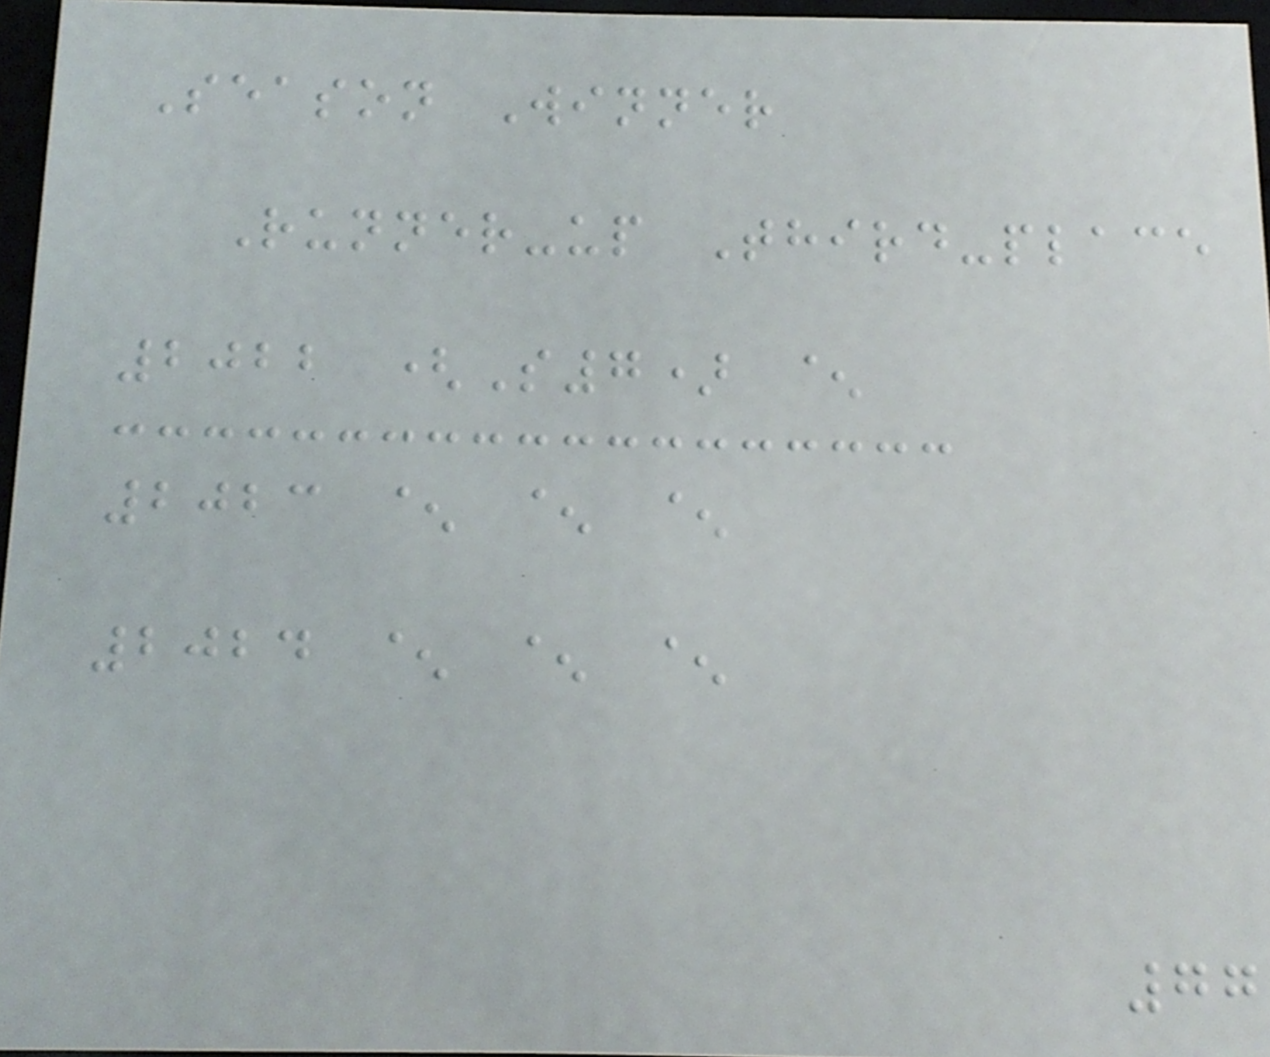Season Winner
Runner-up Third-place
2022 (S7) ^
2023 ^ ^ ^
2024 ^ ^ ^
77
